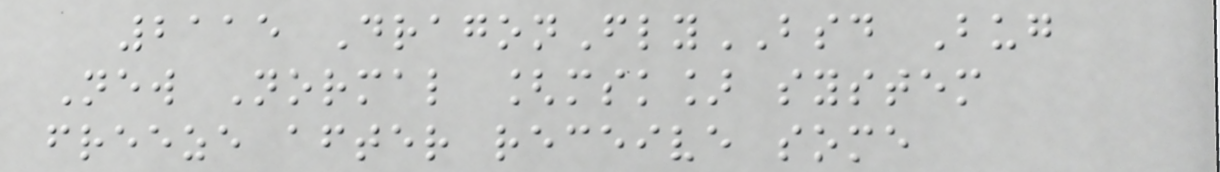2115 DragonFlyBSD Bug
New Normal [msk] system
freeze after receive some
